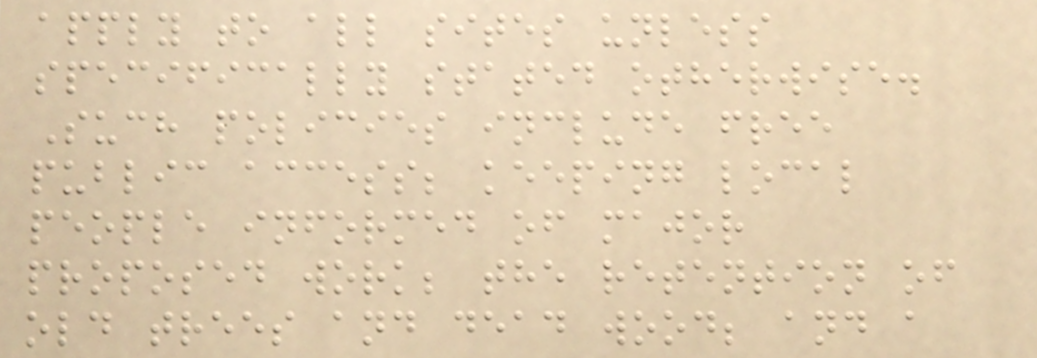apply to all sites unless
specifically stated otherwise.
Such policies include free
public access; keeping local
people informed of major
proposed work; the retention of
old trees and dead wood; and a
